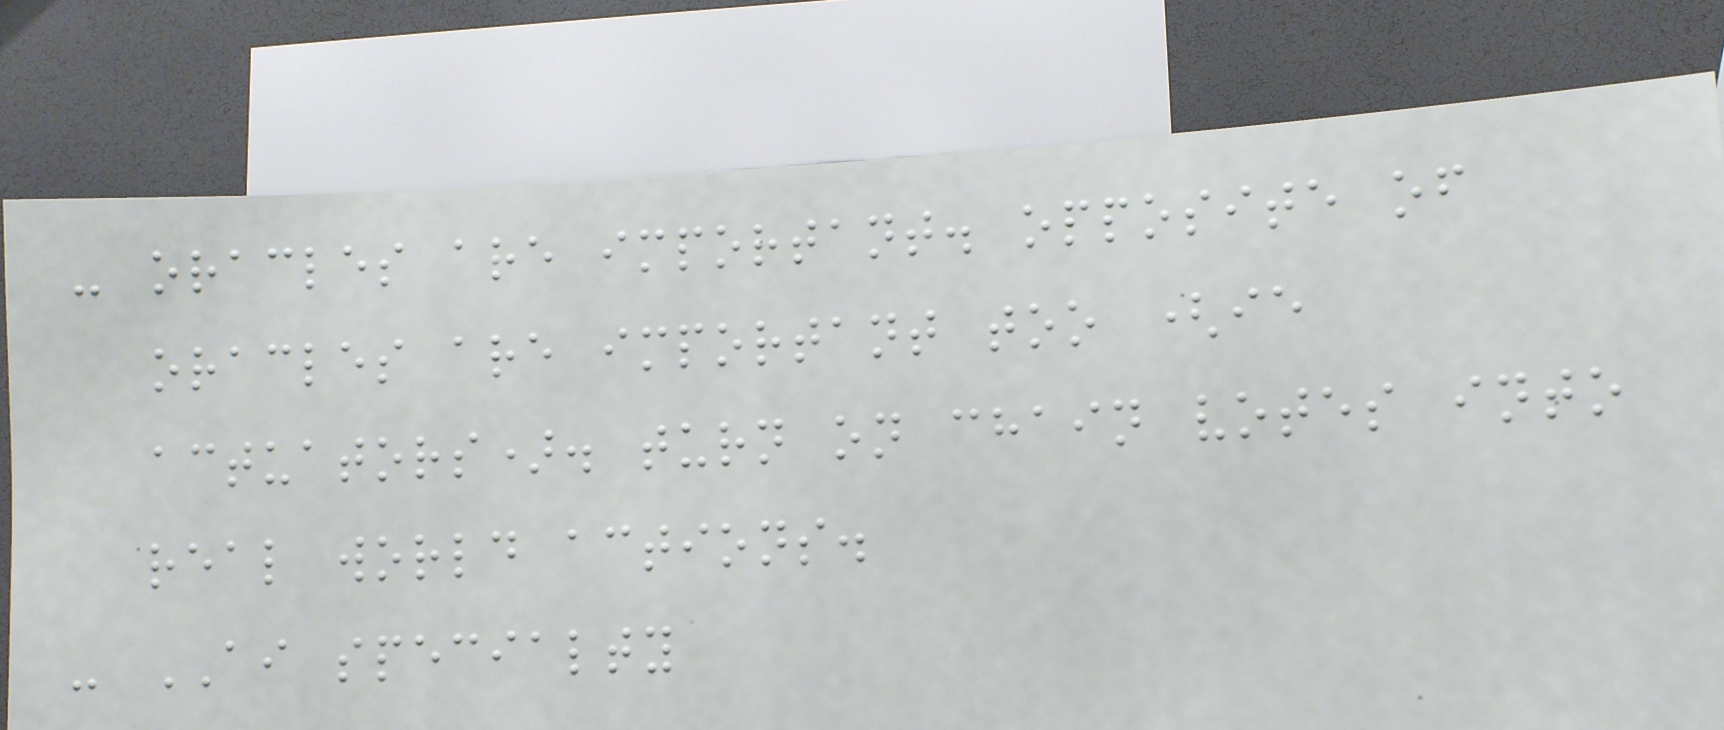- oracles are important. opposite of
oracles are important too (ie
actuators). turn on chain votes into
real world actions.
- AI specialty
